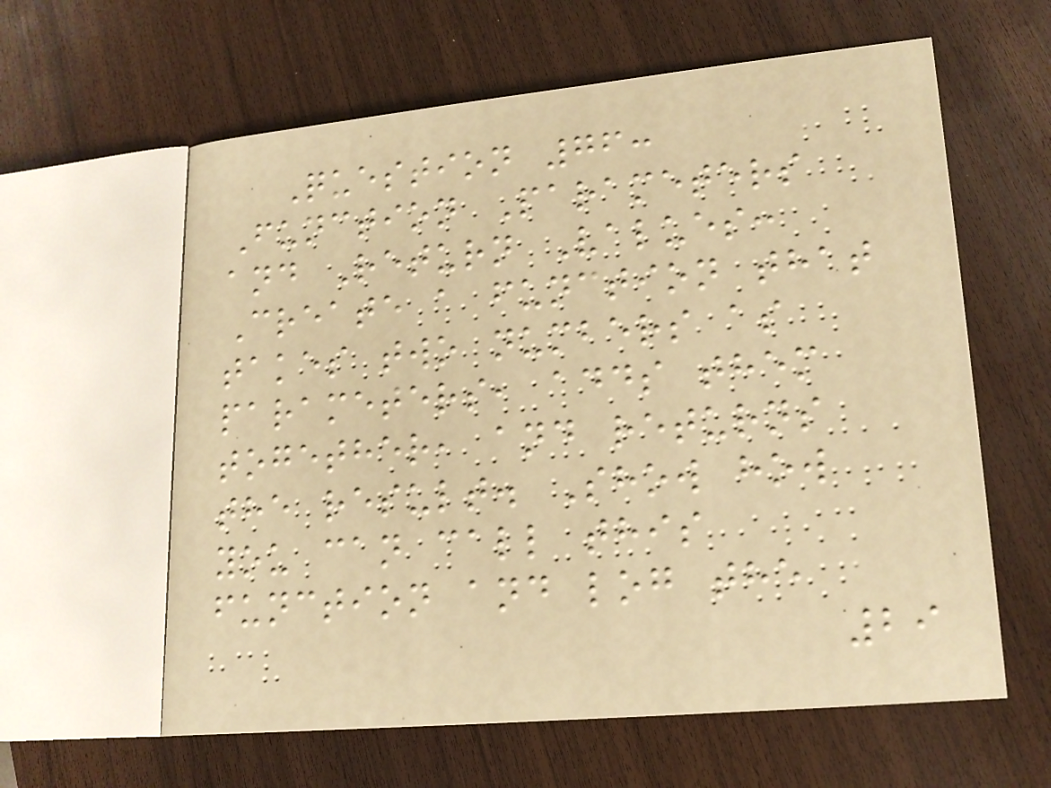Question 76:
Function Parameters
and Return Values:
Create a function that
takes two numbers as
parameters, adds them
together, and returns
the result. Show how
you can call this
function and log the
29
